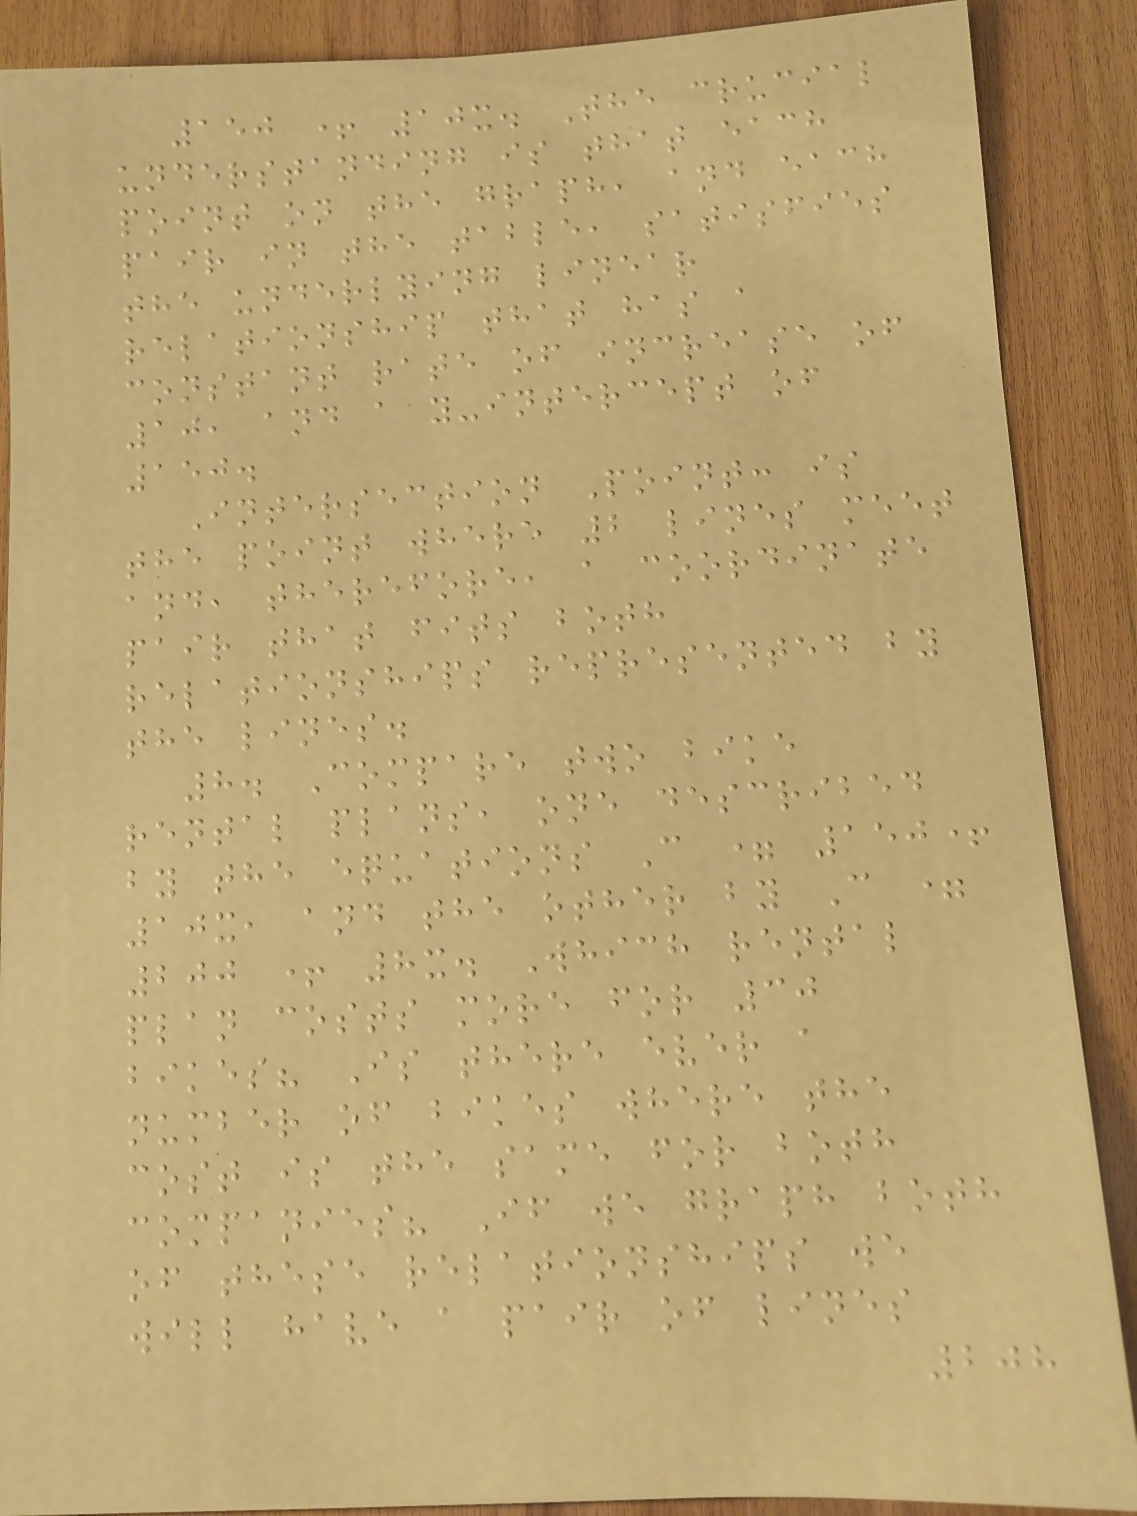150 + 10x. The crucial
understanding is that each
point on the graph, and each
pair in the table, satisfies
the underlying linear
relationship that has a
constant rate of increase of
10, and a y-intercept of
150.
Intersection Point: is
the point where 2 lines meet
and, therefore, a coordinate
pair that fits both
relationships represented by
the lines.
8. Compare two bike
rental plans, one described
by the equations C = 150+
10x, and the other by C =
200 + 8x. Which rental
plan costs more for 30
bikes? Is there ever a
number of bikes where the
cost is the same for both
companies? If we graph both
of these relationships we
will have a pair of lines
208
